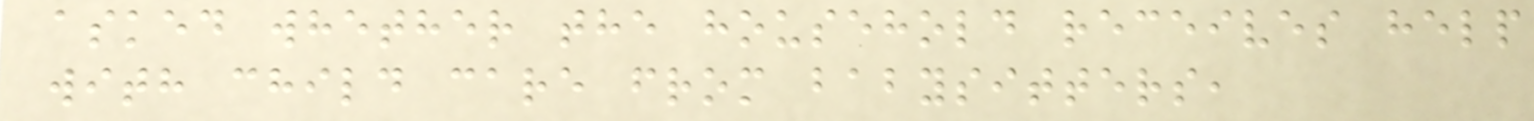asked whether the household receives help
with child care from babysitters,
